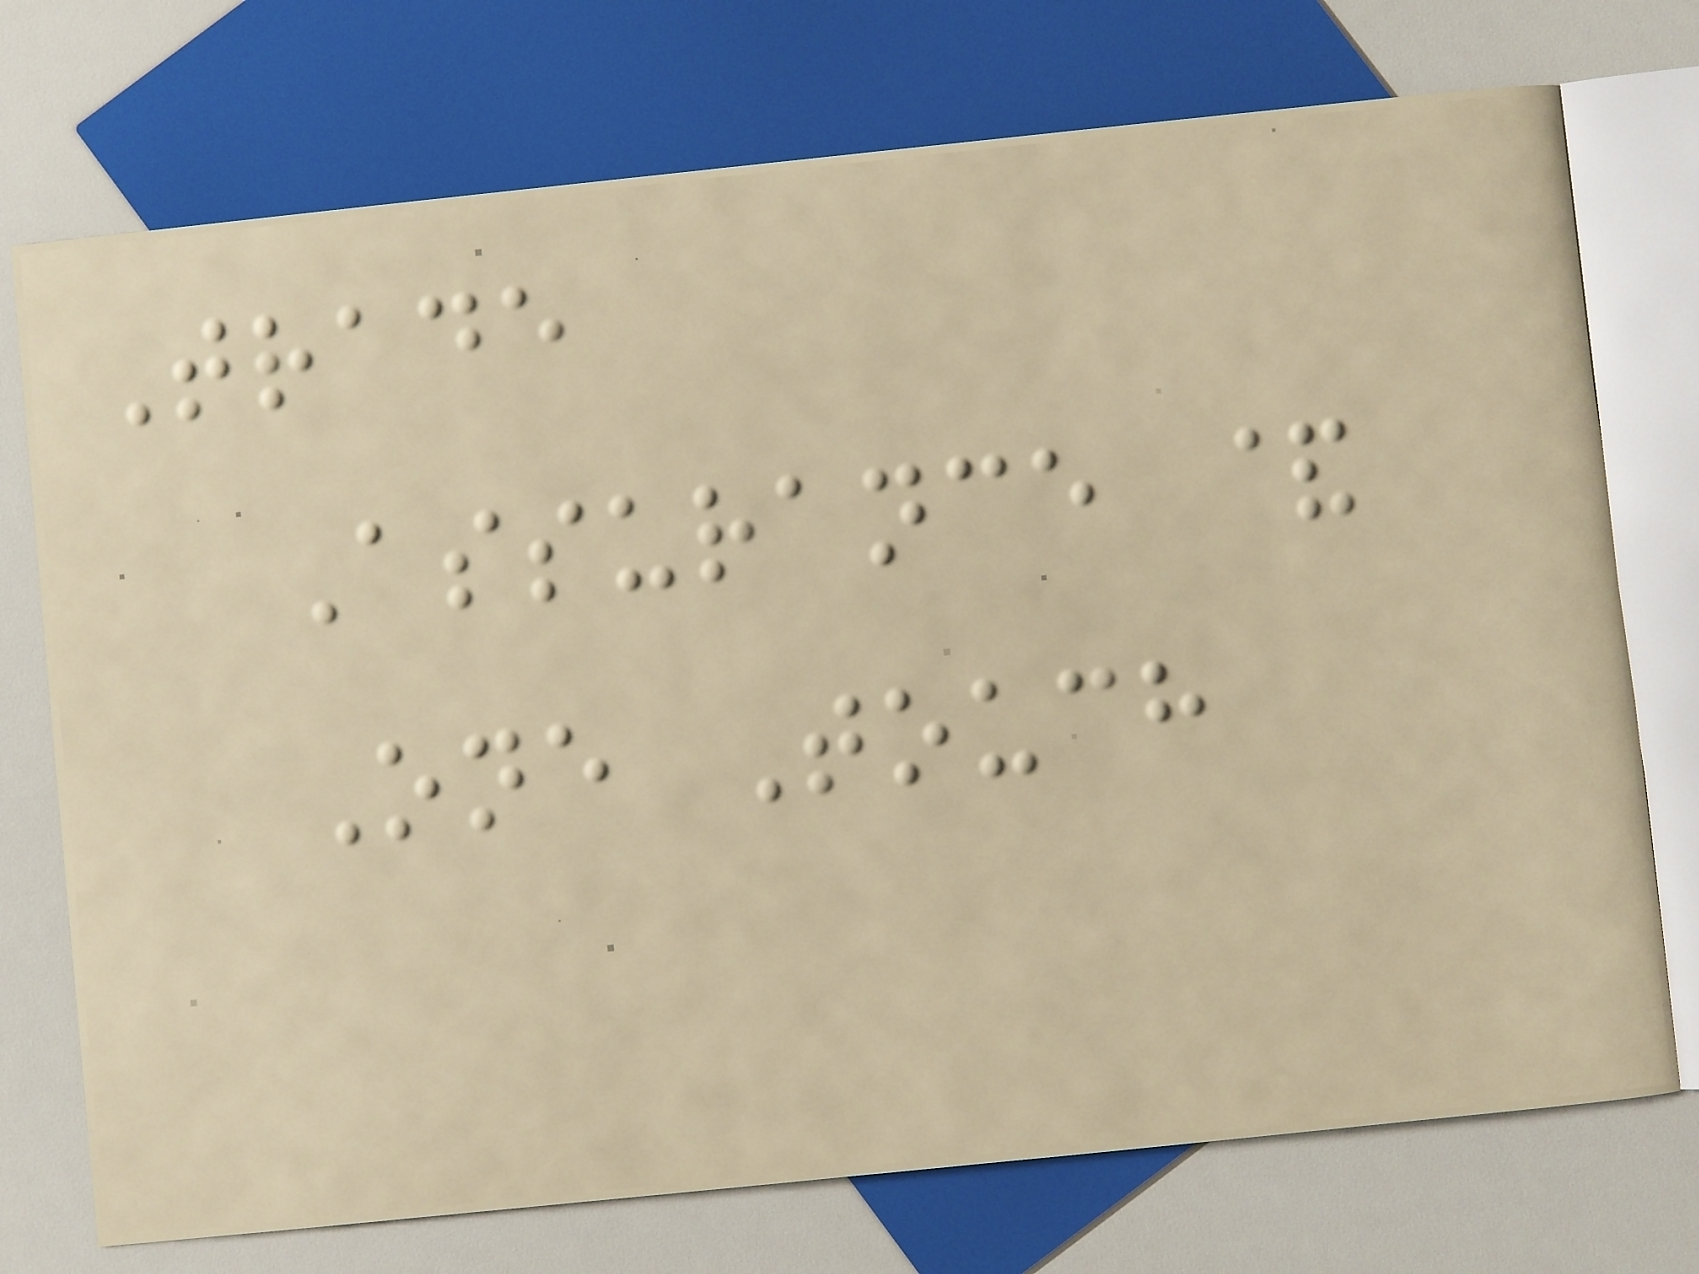Trade
Assurance &
One Touch
